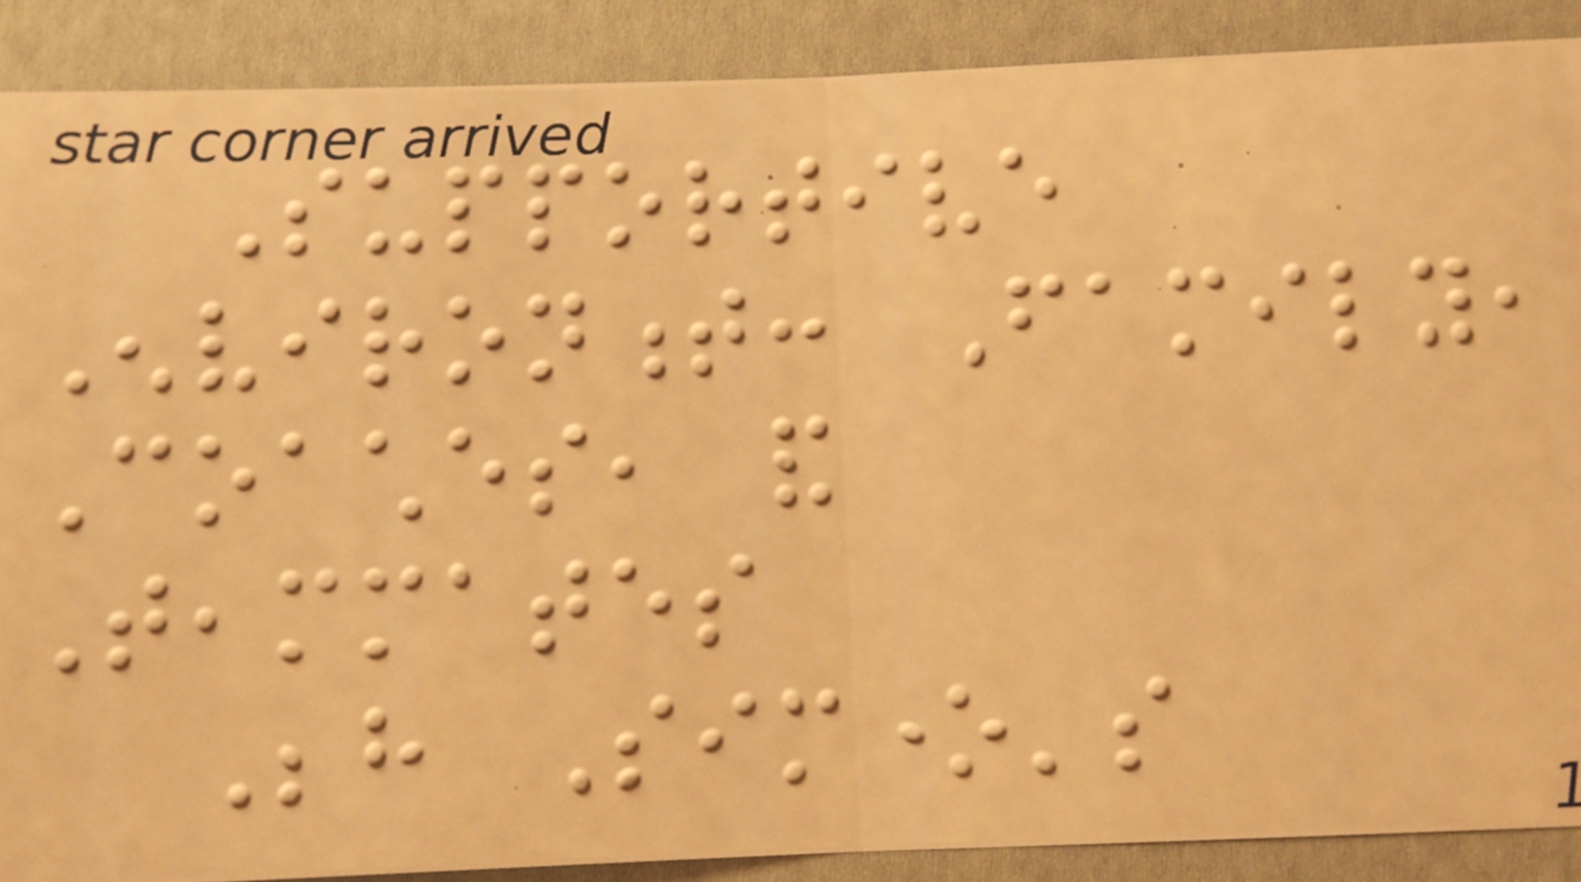Supportive
Environment: Family,
Coaches, and
Teammates
Behind Simone's
